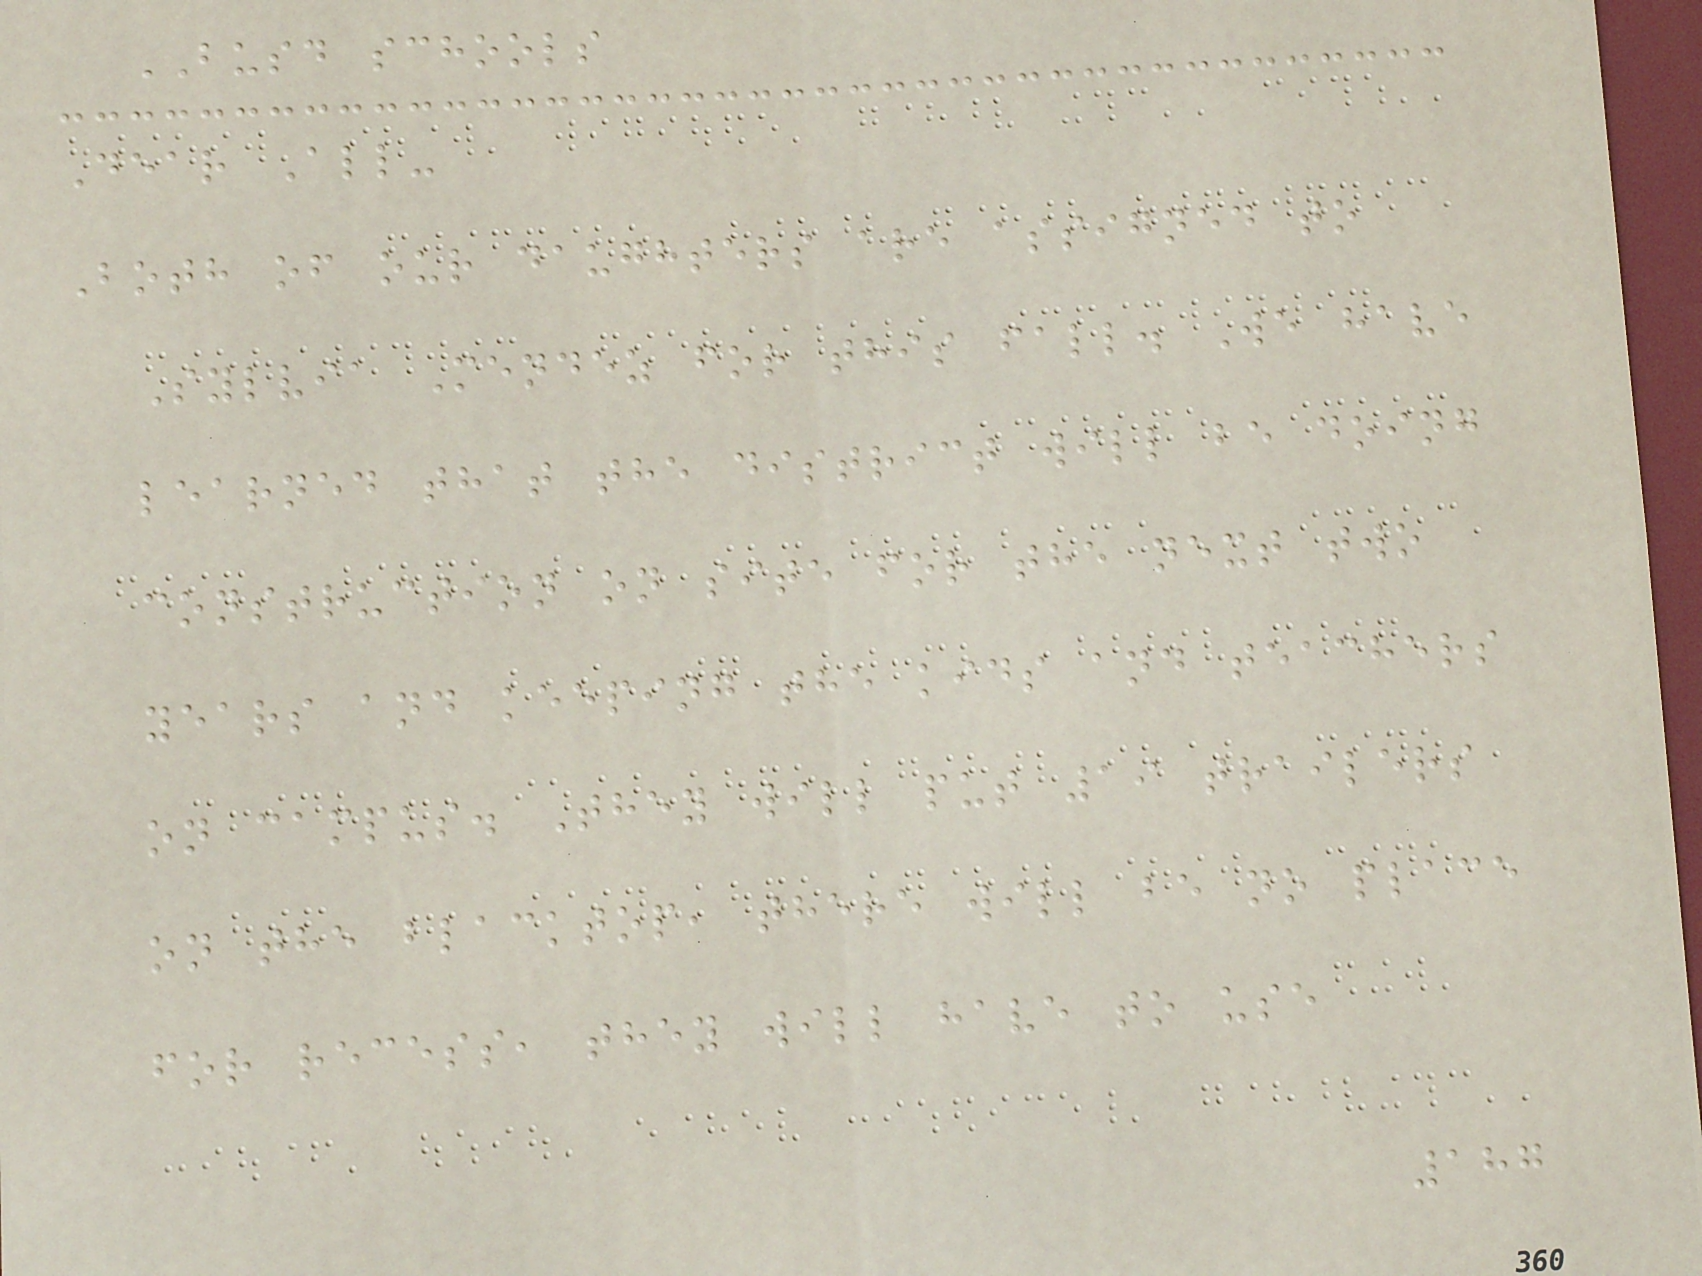BUSD schools
Dear All-
Both of our daughters are assigned to
Sylvia Mendez for this fall. We have
learned that the district will be doing
construction on site for the next two
years and keeping the kids and teachers
on campus. They will put 19 trailers
on the blacktop, there will be no place
for recess, they will have to use
187
